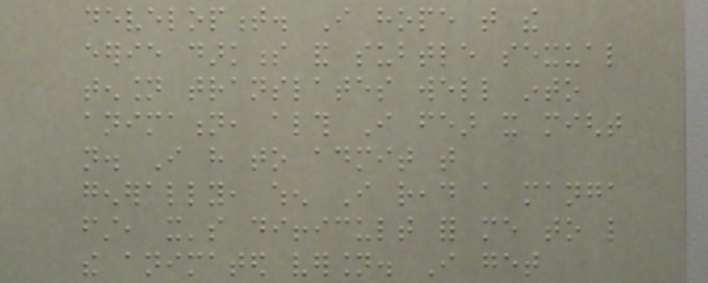development. I hope that the
eerie darkness and subtle sexual
tension translates well into
animation, although I fear it might
not. I have to admit that
generally, when I read a manga
first, it's difficult for me to like
the animated version. I get
